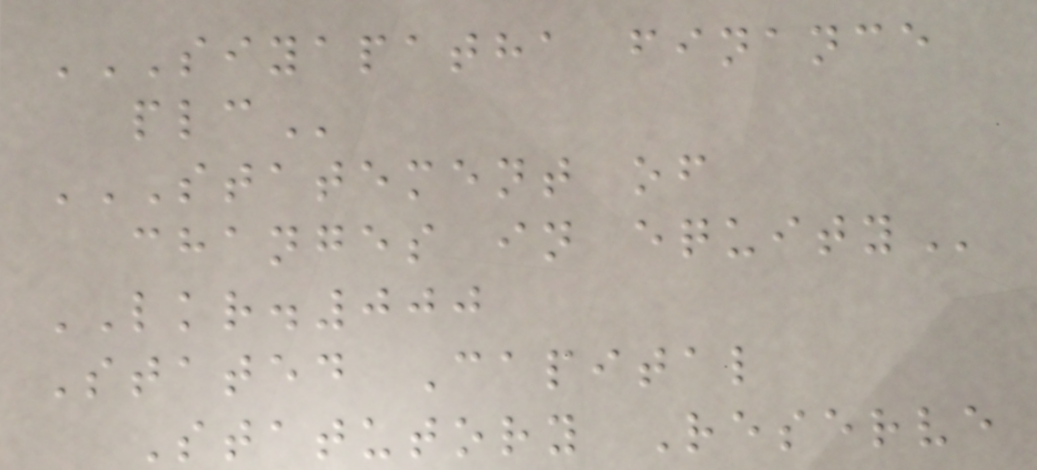SIYAPATHA FINANCE
PLC
STATEMENT OF
CHANGES IN EQUITY
LKR.000
Stated Capital
Statutory Reserve
